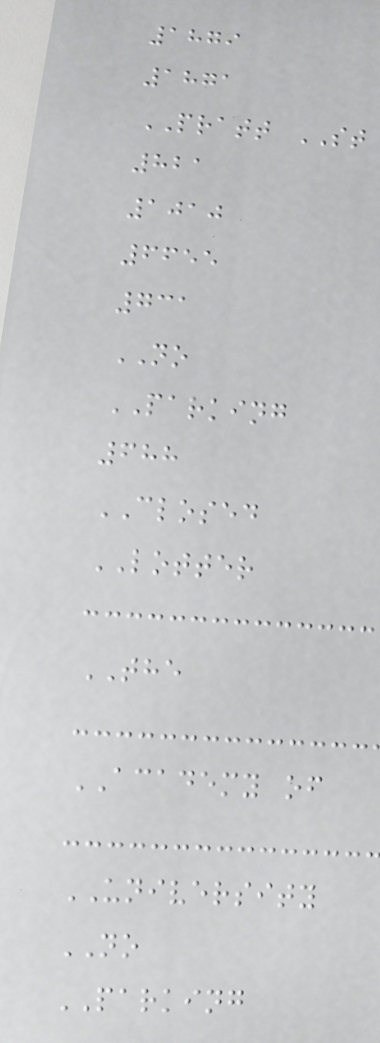1879
1871
PRATT ST
821
1010
6655
731
NO
PARKING
688
CLOSED
LOTTER
THE
ACADEMY of
UNIVERSITY
NO
PARKING
